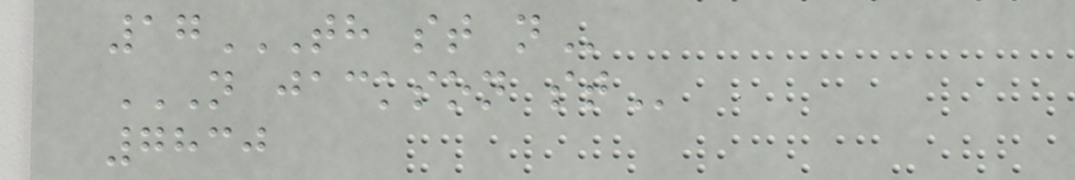17TH ST N
N JACKSON ST
7830
